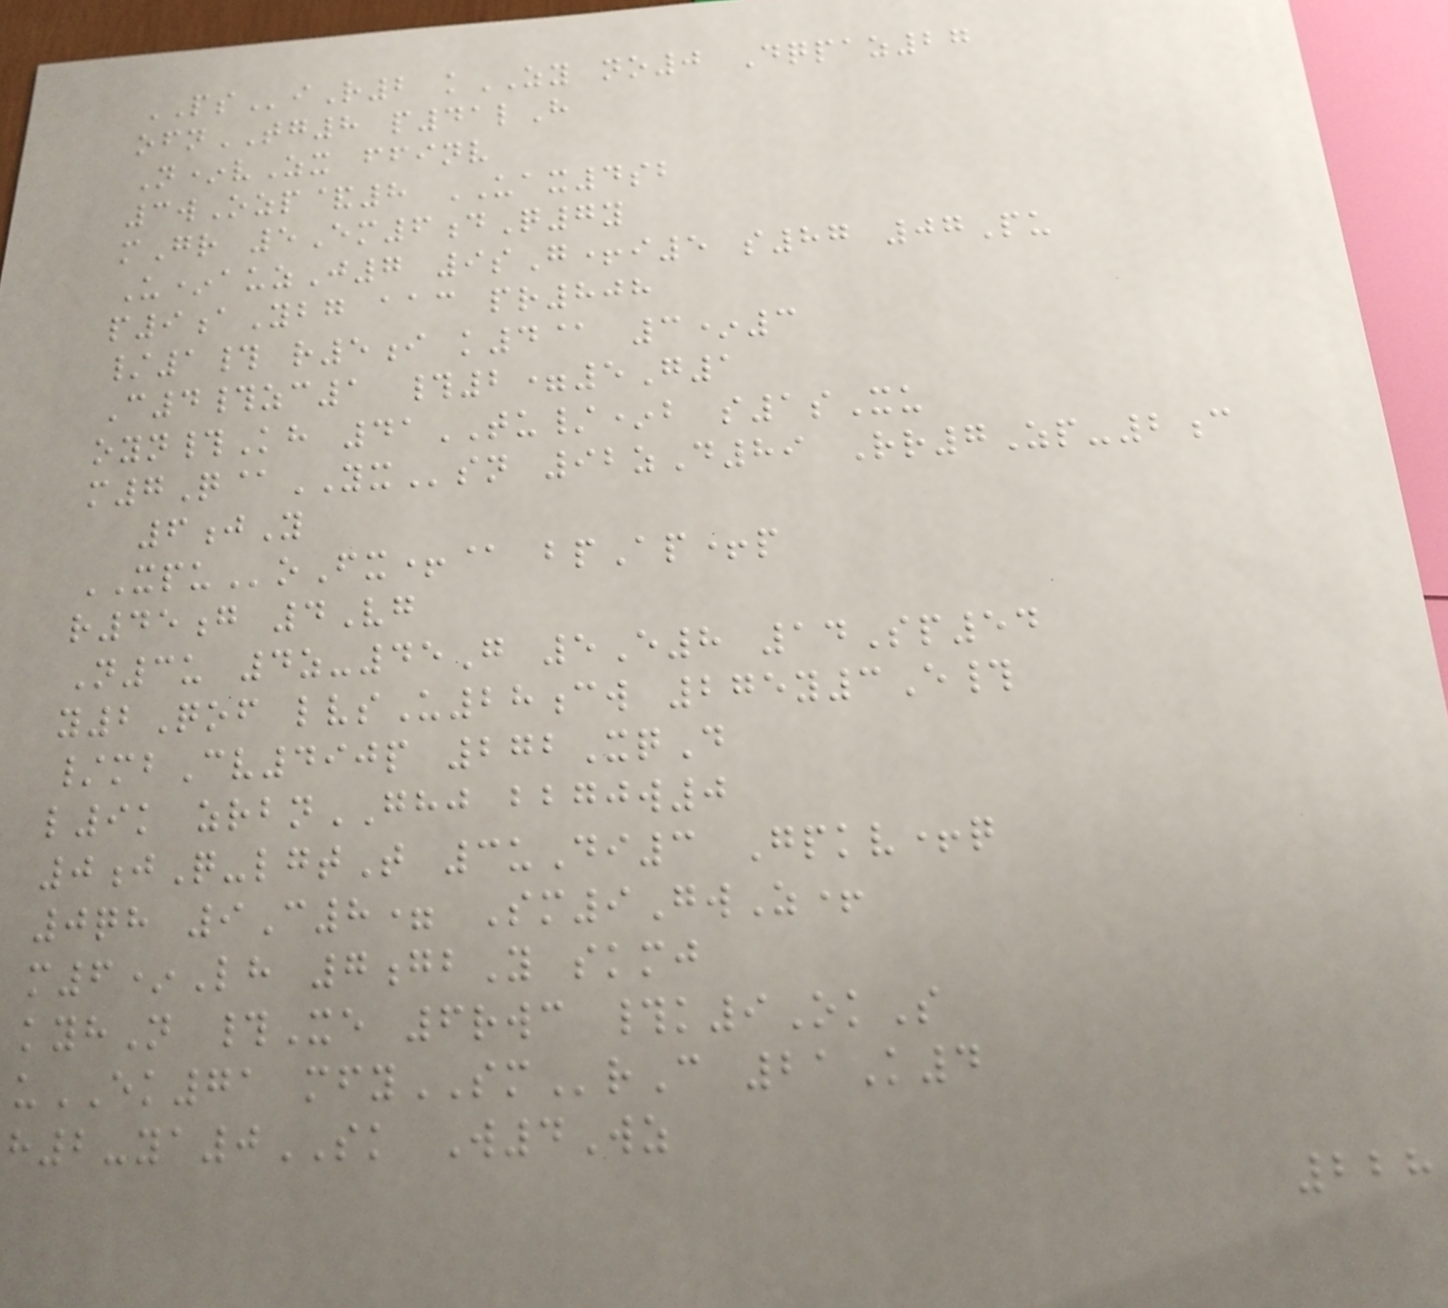PSiR2 kZY no0 Dqpaz27
ofnTG8 p41lH
N*vZx ffinv
3wOzp&8 UAX4sb
mGr 5Em6dQ7y
U*auzJ7 9sG+i5 s87 07Pu
p9aYbg aac pr808
/1# r5i k4@ 3*3
C4#zc1 #2=5G1
oyn#Kh 41TU/*b s1sXu
m7Q@YXsn 92zD89 Rr7Zp-2c
6jY
XPUoFx+@ bpAp+p
r45g 4Vg
N3u 4z-45G 5E8 14Sp54
y2Qof lvsU28cw 275y3E#
/mbCv490p 272XqD
l9k zrbnGHJ bbgjw0
0jQ-lgtT 3uDi3 Gpkv+q
0qh 9C8= Sm9GwZ+
m6*Lh 7gbY skmj
kyhN #Xe 6rwc #k9OkS
uEK71 mfySMrC 21K4
h2-ya0SK W4Wz
228
